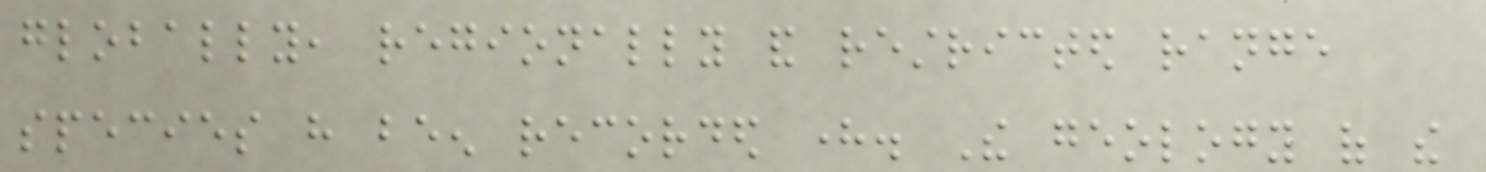globally, regionally and restricted range
species have been recorded here. The geology of the
